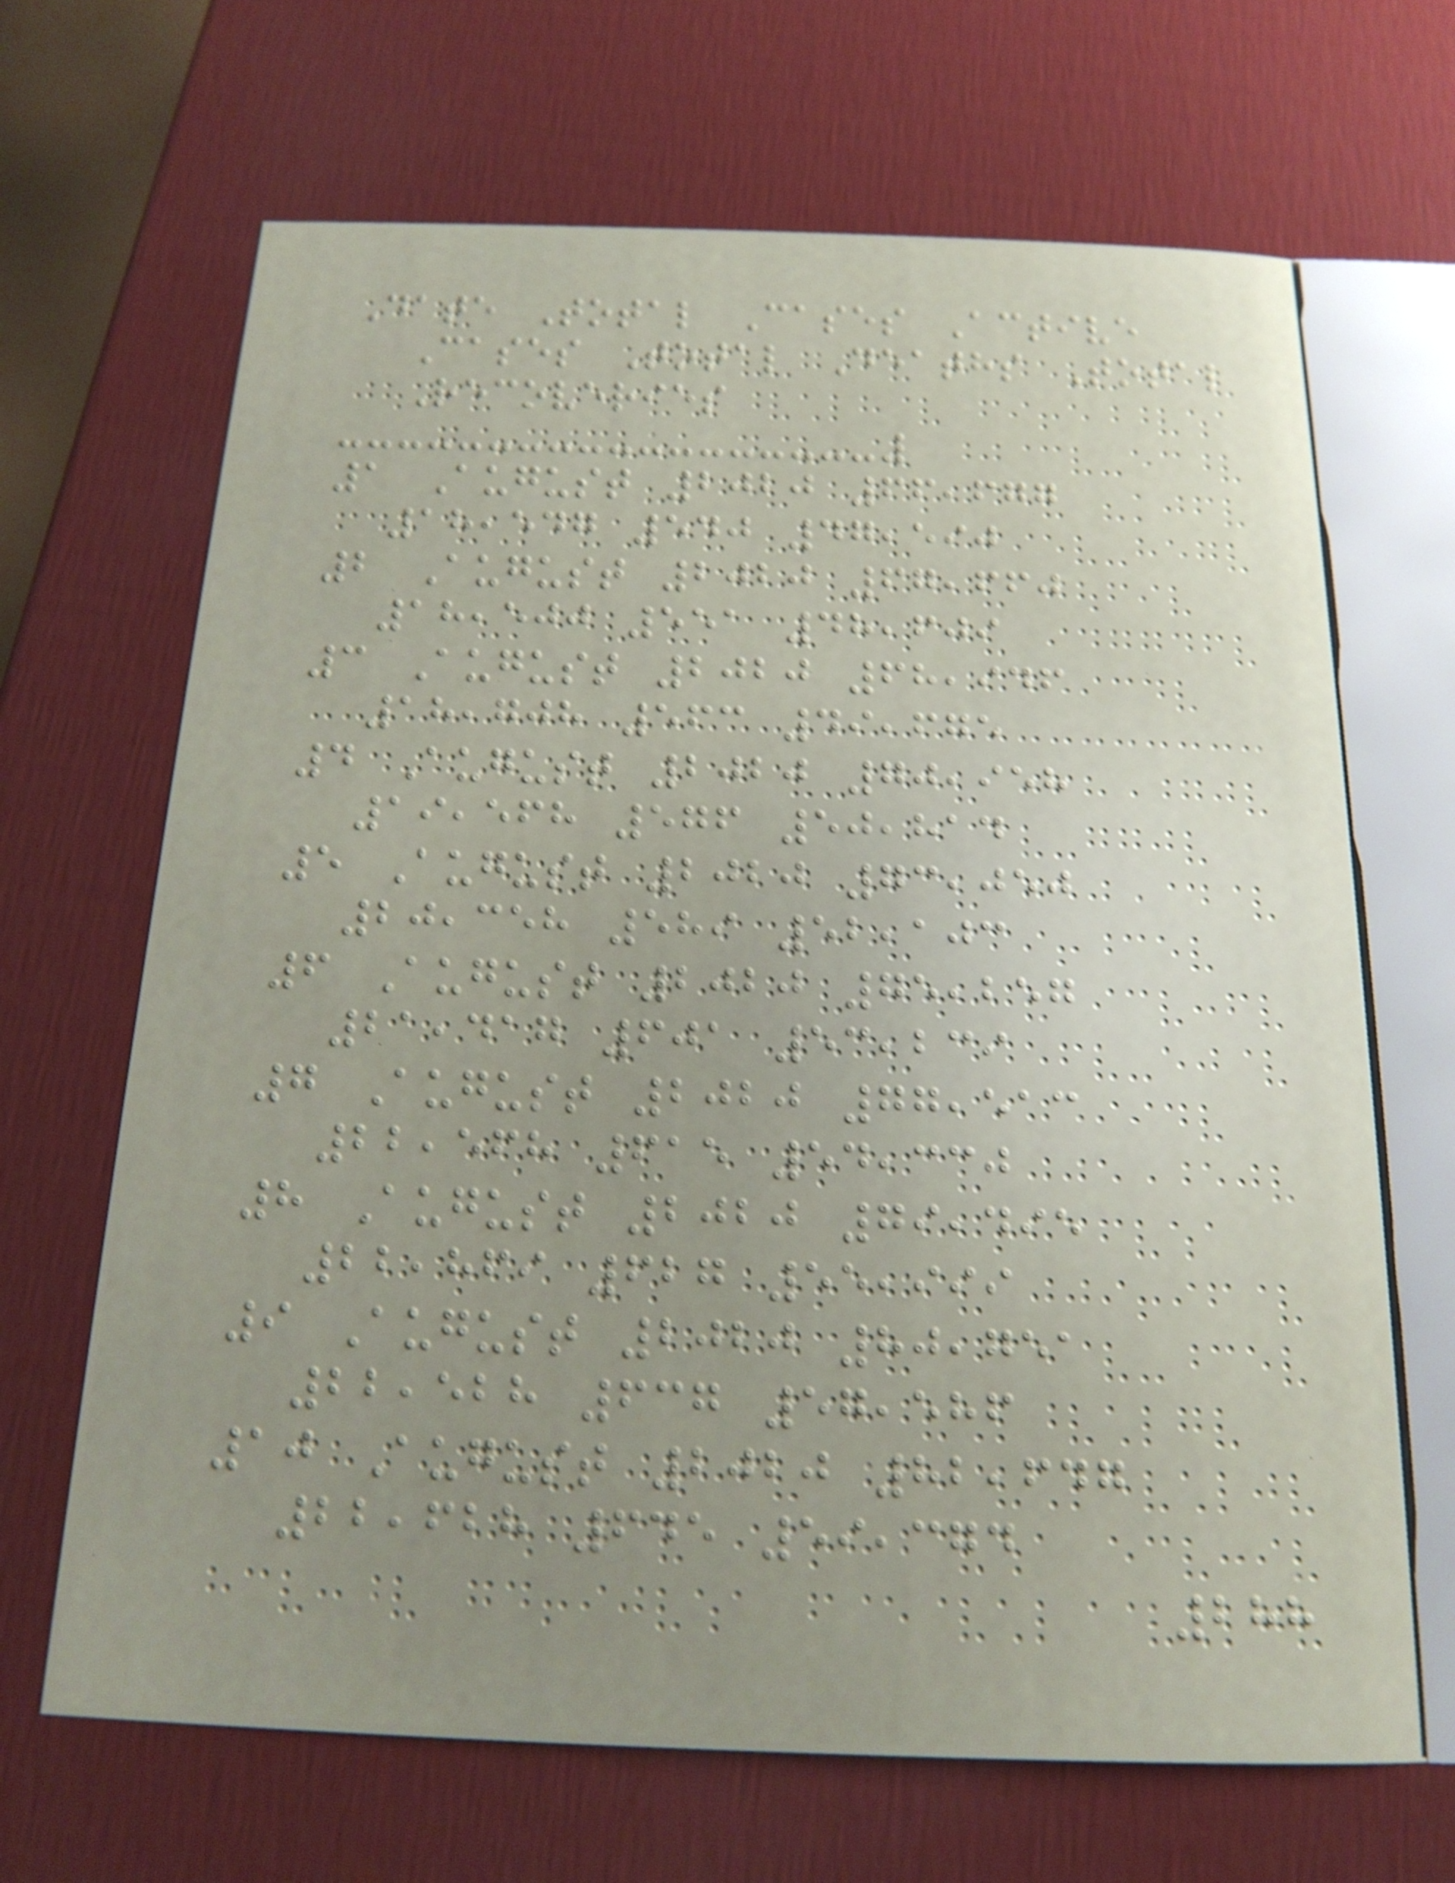Date Total Cases Active
Cases Total Deaths Total
Recoveries
1 August 2020 66,677
18,547 540 47,590
2 August 2020 67,660
18,500 551 48,609
3 August 2020 68,946
18,708 563 49,675
4 August 2020 70,958
19,568 576 50,814
5 August 2020 73,050
20,358 589 52,103
6 August 2020 75,257
21,417 601 53,239
7 August 2020 77,513
22,568 615 54,330
8 August 2020 79,495
22,869 627 55,999
9 August 2020 80,751
22,528 637 57,586
10 August 2020 82,647
22,628 645 59,374
288
